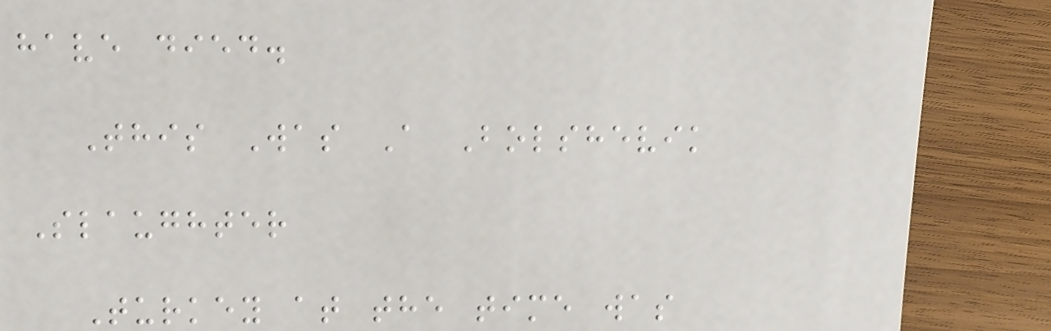have died.
This Was A Bolshevik
Slaughter
Turkey at the time was
